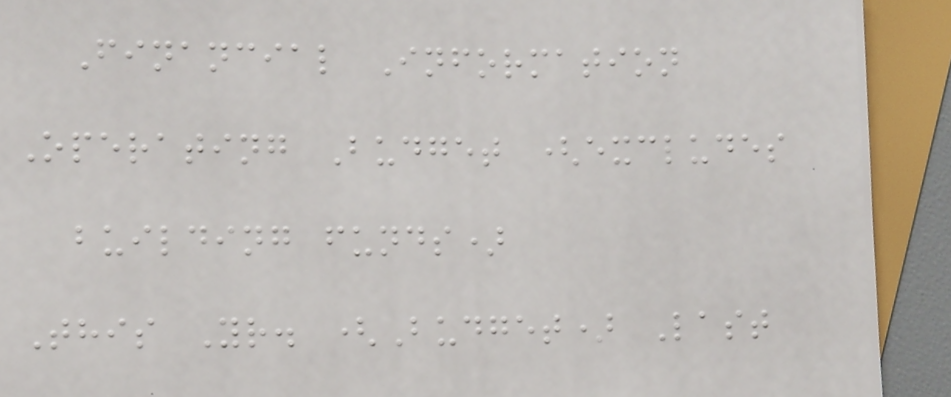Financial Information
Operating Budget (excludes
building funds)
This Yr. (Budget) Last
